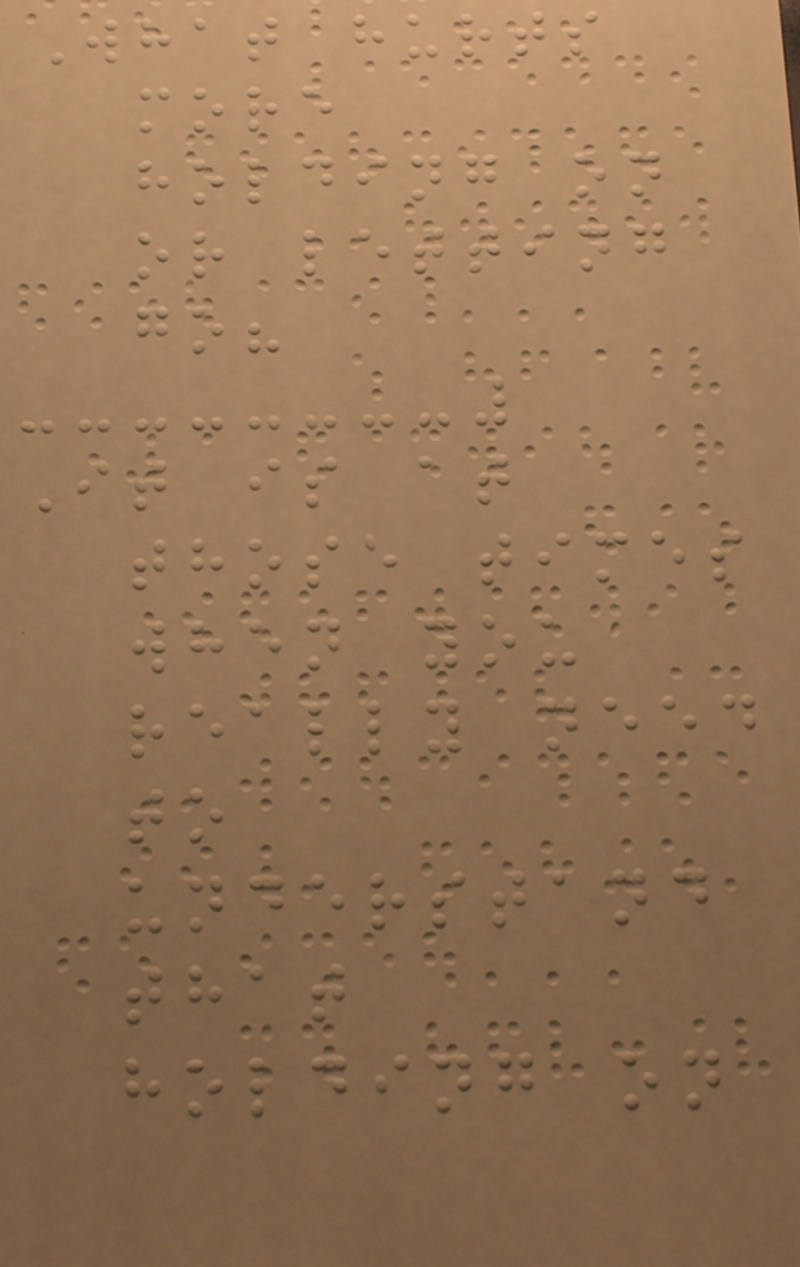What hurts
more
holding on
or letting
go?
It is at
those times
when you
really need
to
understand
that
holding on
